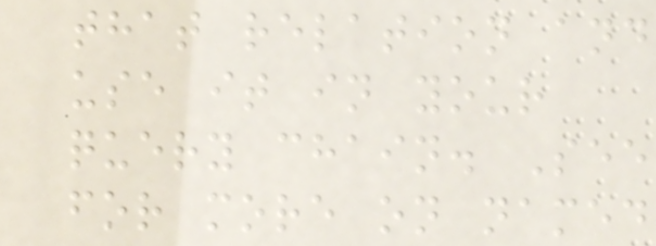that relation and
use it in your
query chain. See
for more on named
